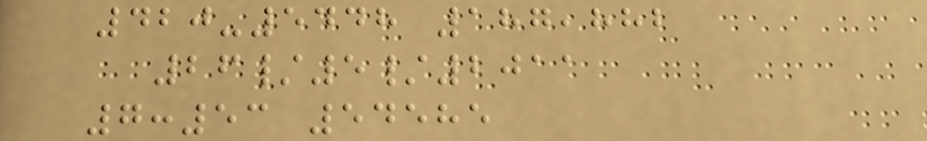420-5448 187,882
26/5/2011
7:53 54585
